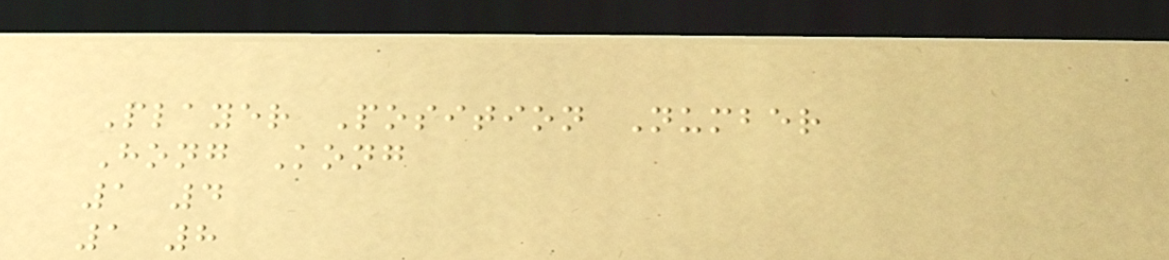Player Position Number
Hong Kong
1 4
1 8
